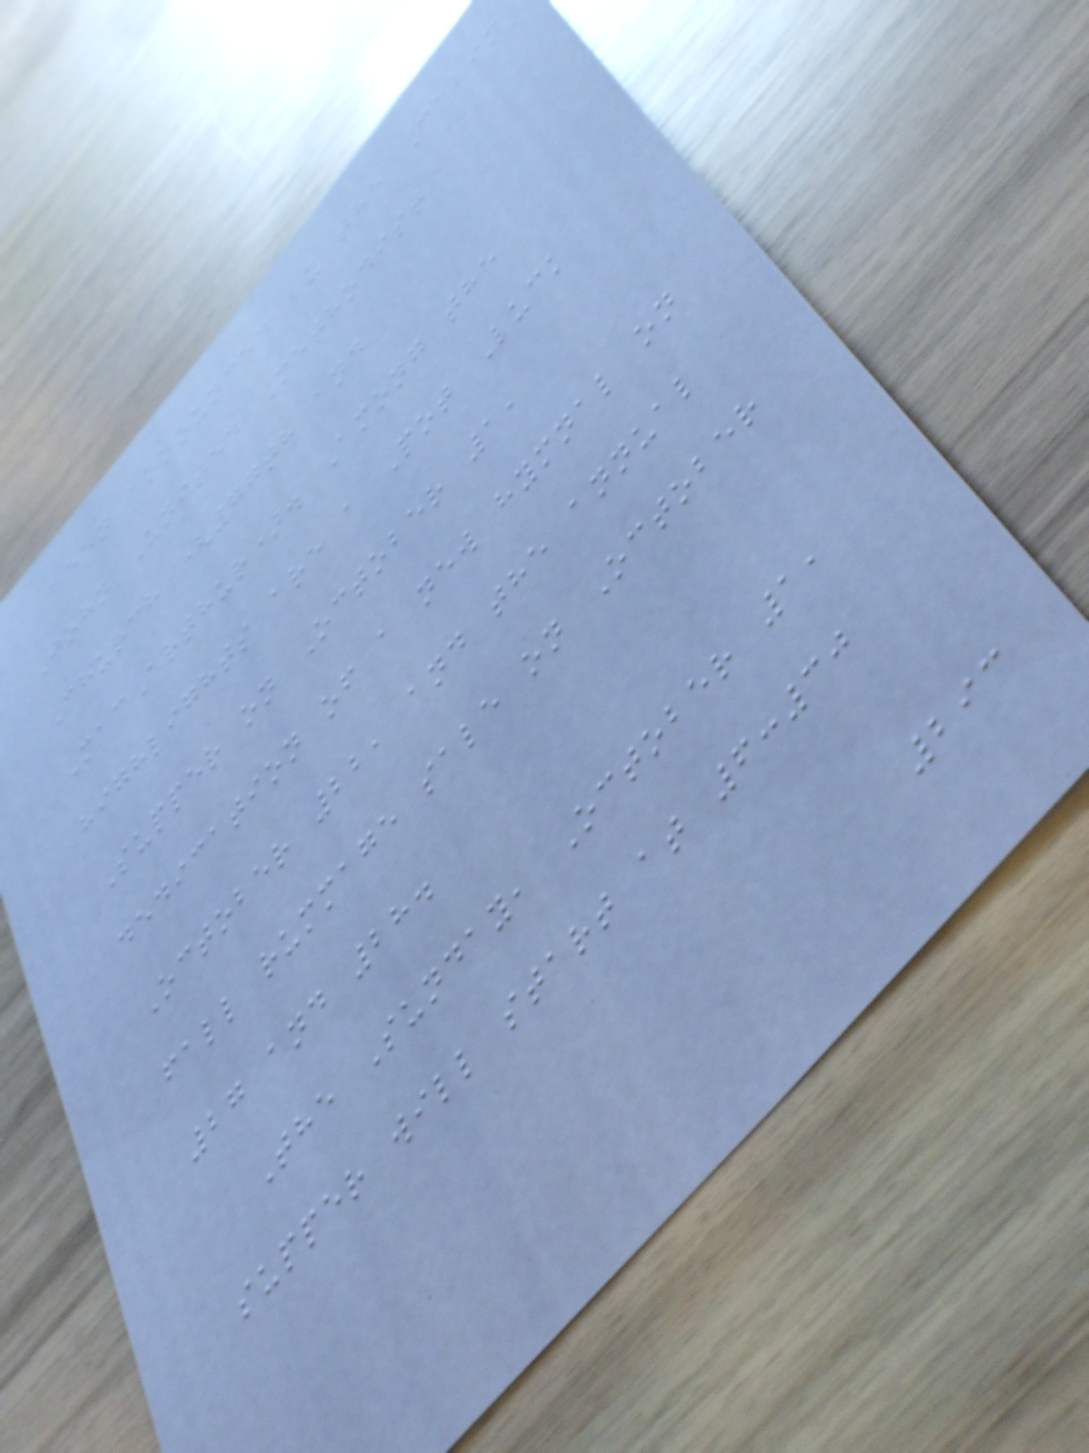been announced by the Cabin
John United Methodist
Church (77th and
MacArthur). Among the
highlights are a Pot Luck
Supper on October 1,
dedication of a new hymnal on
October 22, and the annual
fall rummage sale on October
27 and 28.
The Sunday, October 1,
supper will start at 6:30
293
